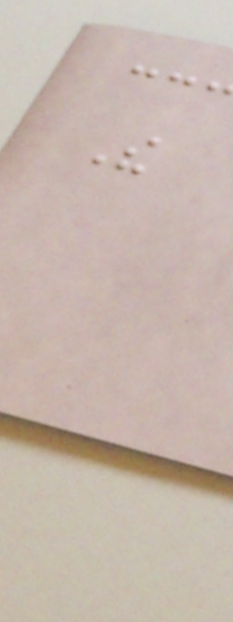The
